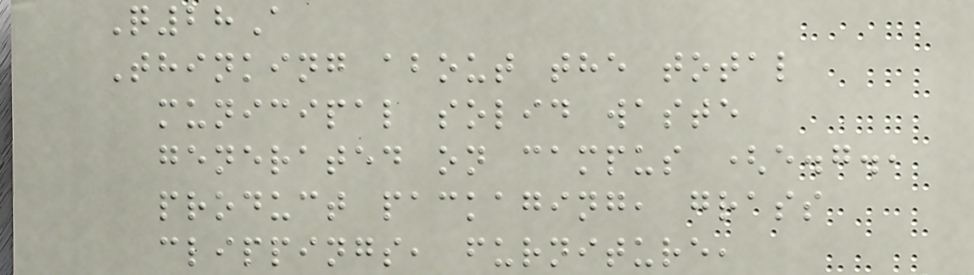Q28A
Thinking about the total
municipal solid waste
generated on campus (e.g.,
product packaging, grass
clippings, furniture,
